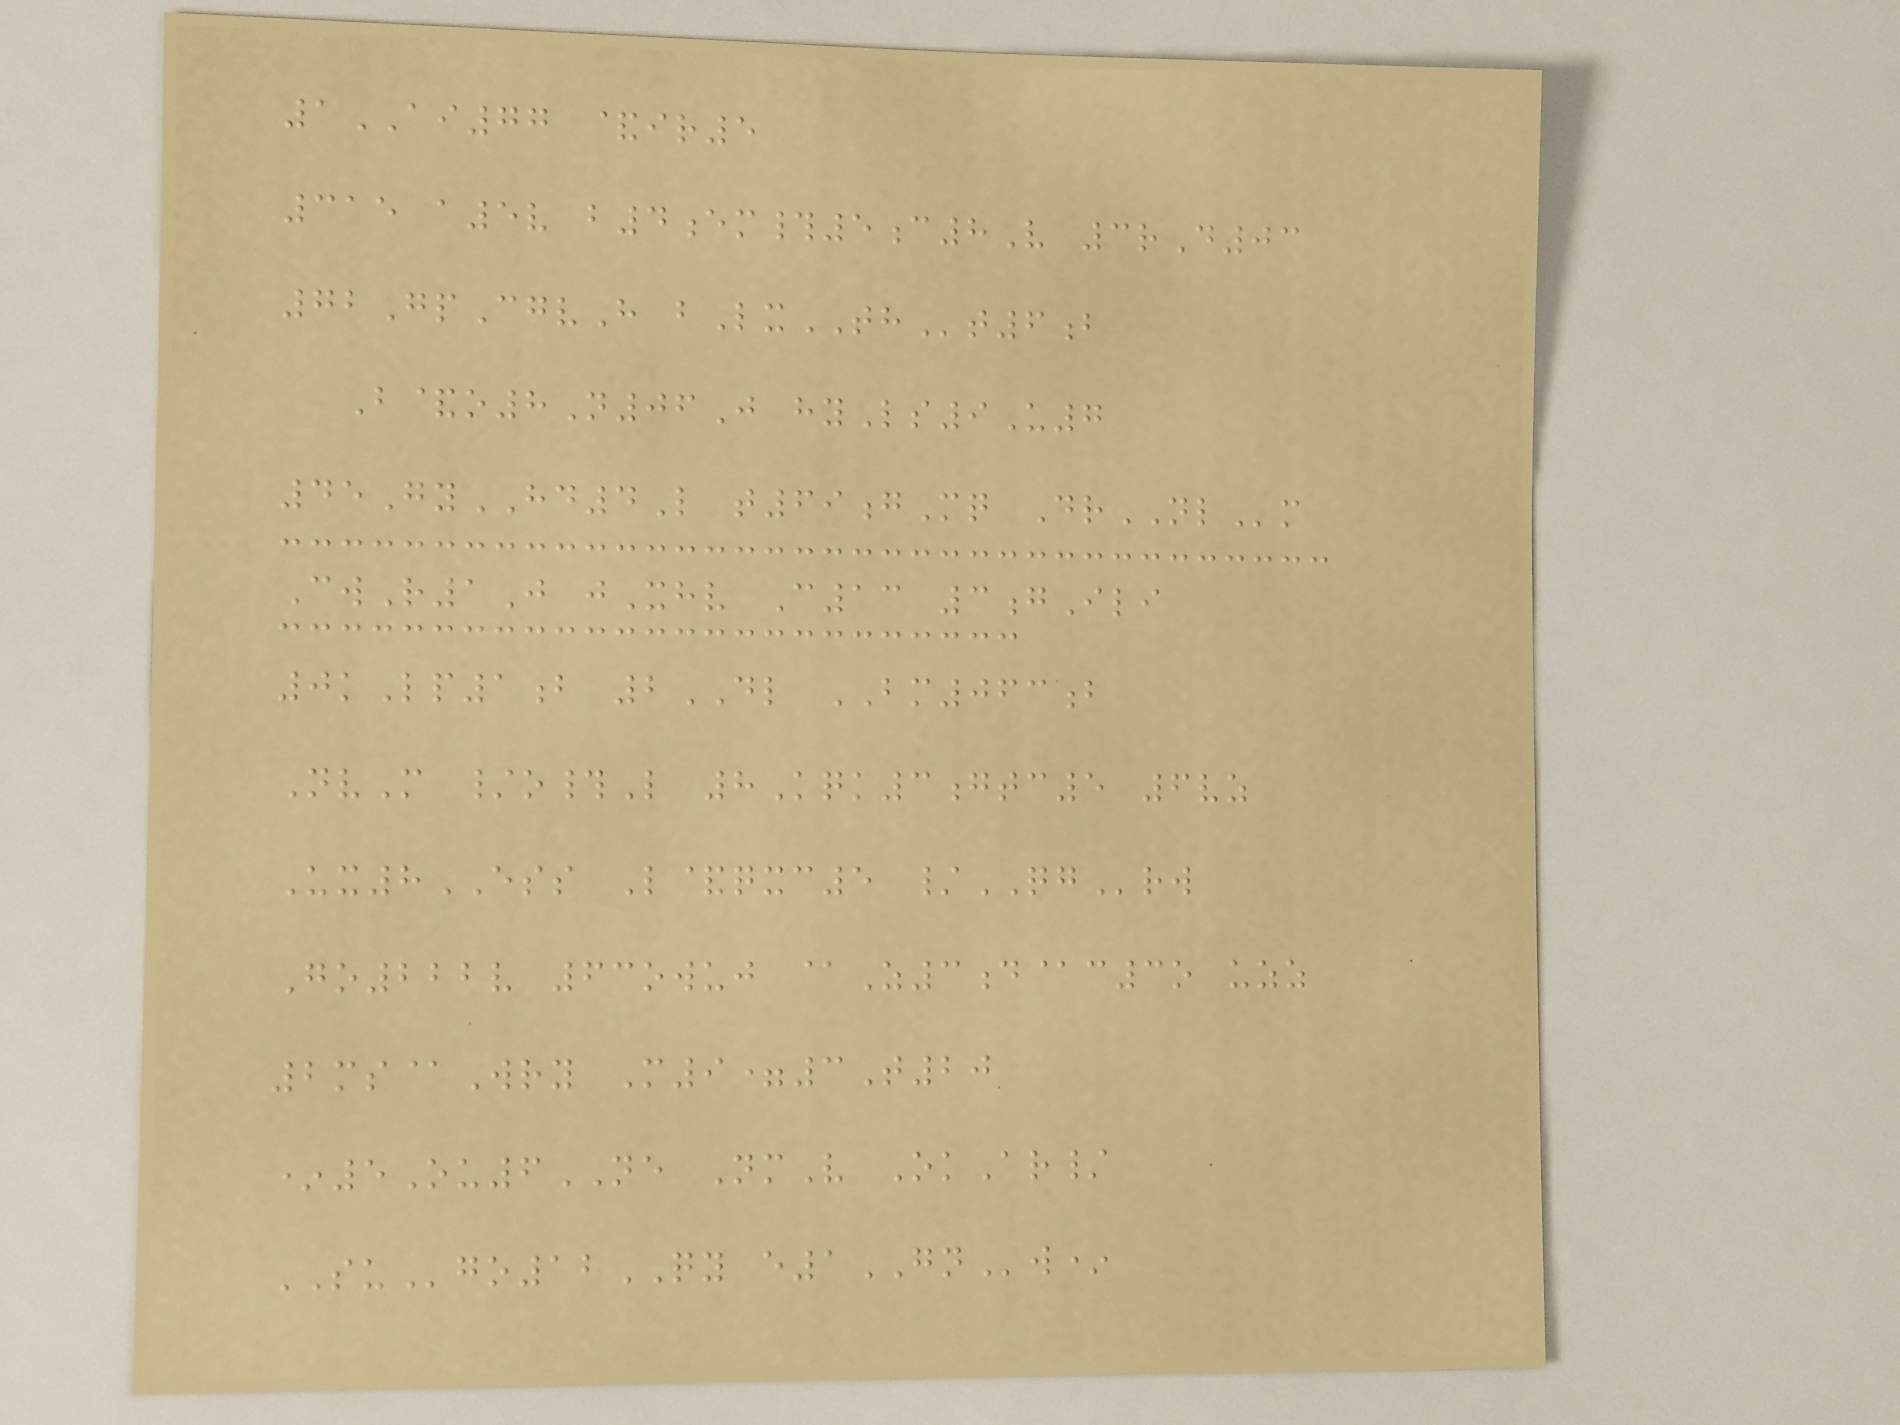1AI77 &ir5
315 a5v b4em#5c8V 3rD03
72GpCgvH bLxTHt6b
B&o8N06J hyLs9U7
45GyHD4L t69gMq DrNLm
CwR1J jXhv C13 3gIli
0kLp1b 2DL BM063b
NvM /o#L 8Kqk3gtc5 6vz
Ux8ESS L&qxc5 /QGrw
Go222v 63owuj @Z3d@c3o uzz
2ms@Wry M9=3T20
*5Ou6NE NmV OkAr/
SUgo12QY e1GNw*
